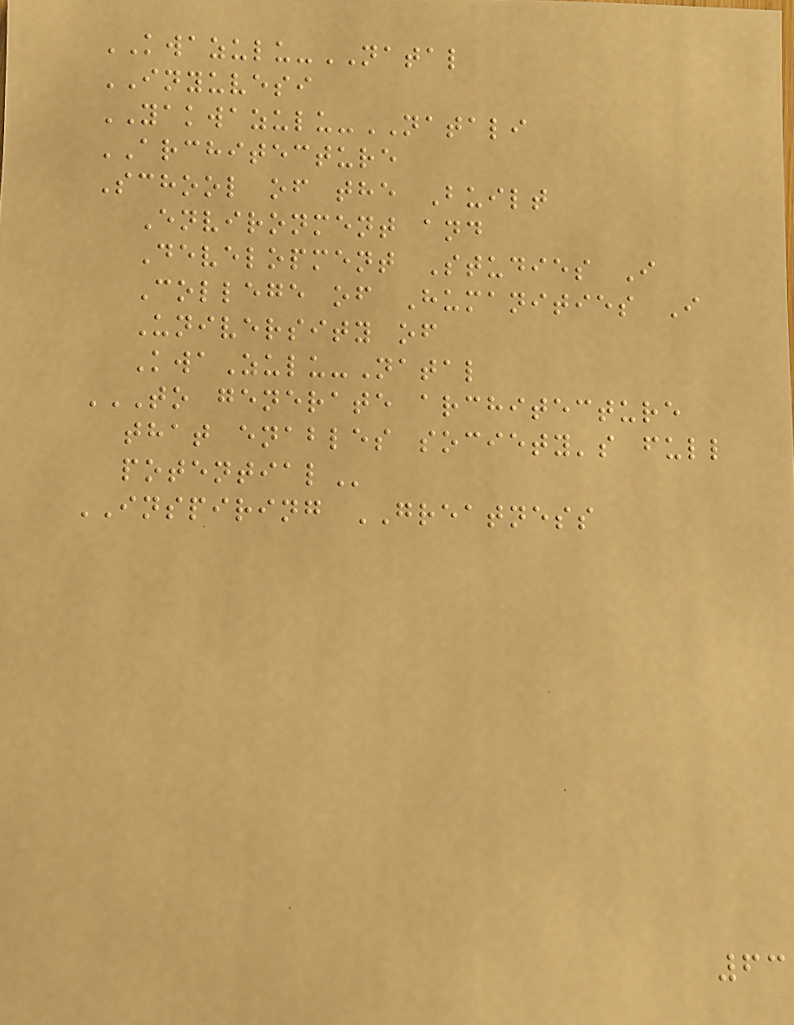KWAZULU-NATAL
INYUVESI
YAKWAZULU-NATALI
ARCHITECTURE
School of the Built
Environment and
Development Studies I
College of Humanities I
University of
KwaZulu-Natal
TO GENERATE ARCHITECTURE
THAT ENABLES SOCIETY'S FULL
POTENTIAL
INSPIRING GREATNESS
63
